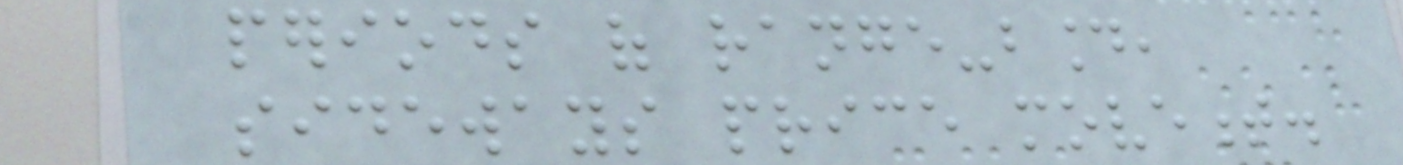periods of range-bound,
sideways price movement.
